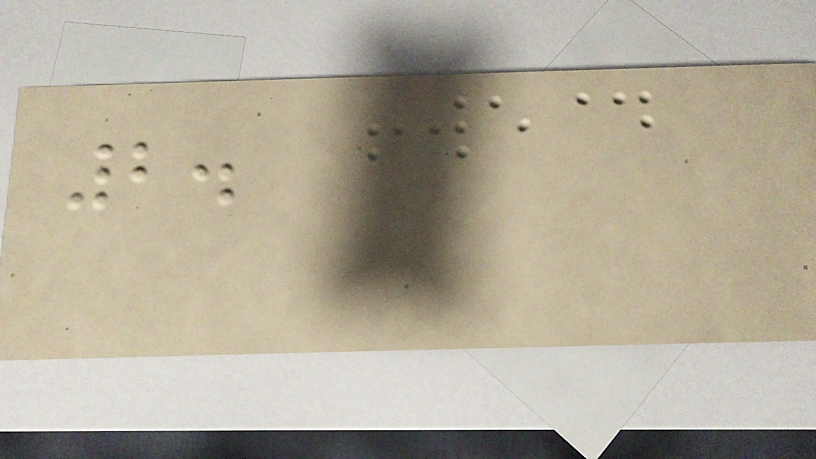2.
